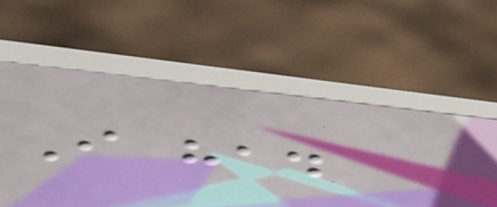I had
